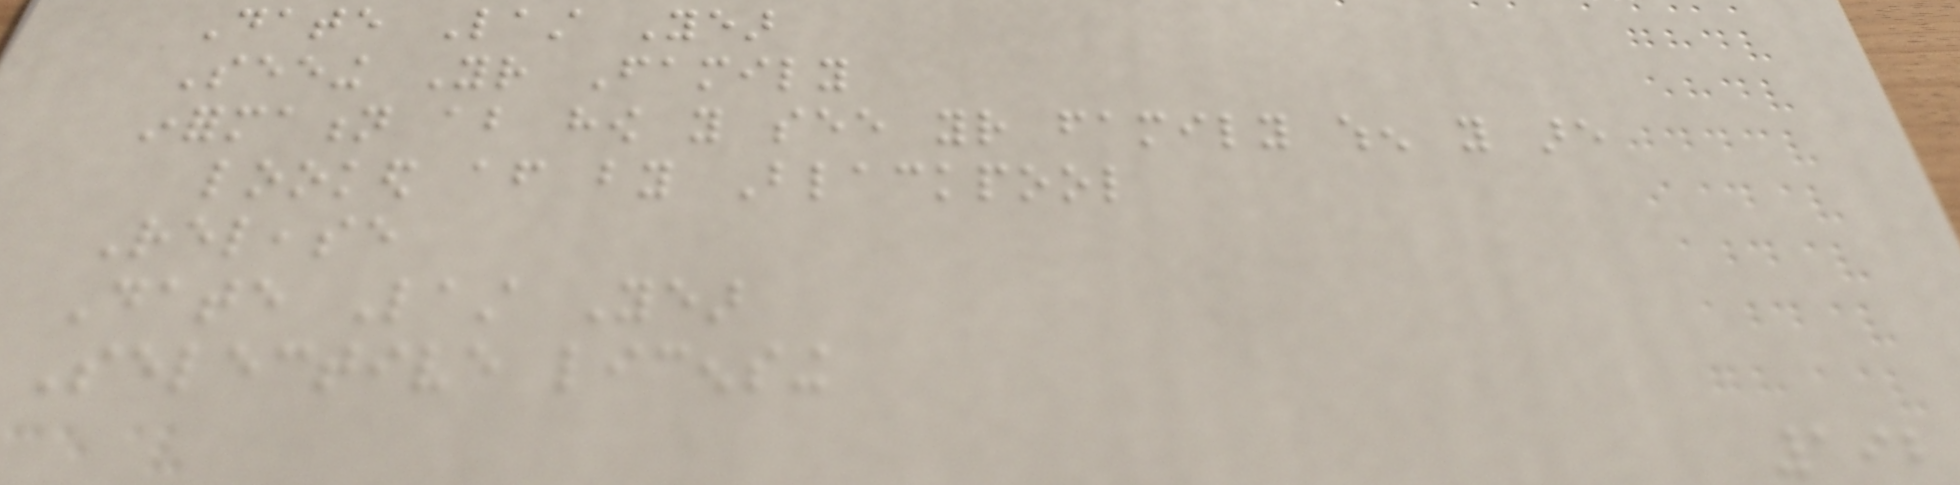Date Last Year
Seeing Your Family
information about how you see your family when you are
looked after by Blackpool
Release
Date Last Year
Selective licensing
192
